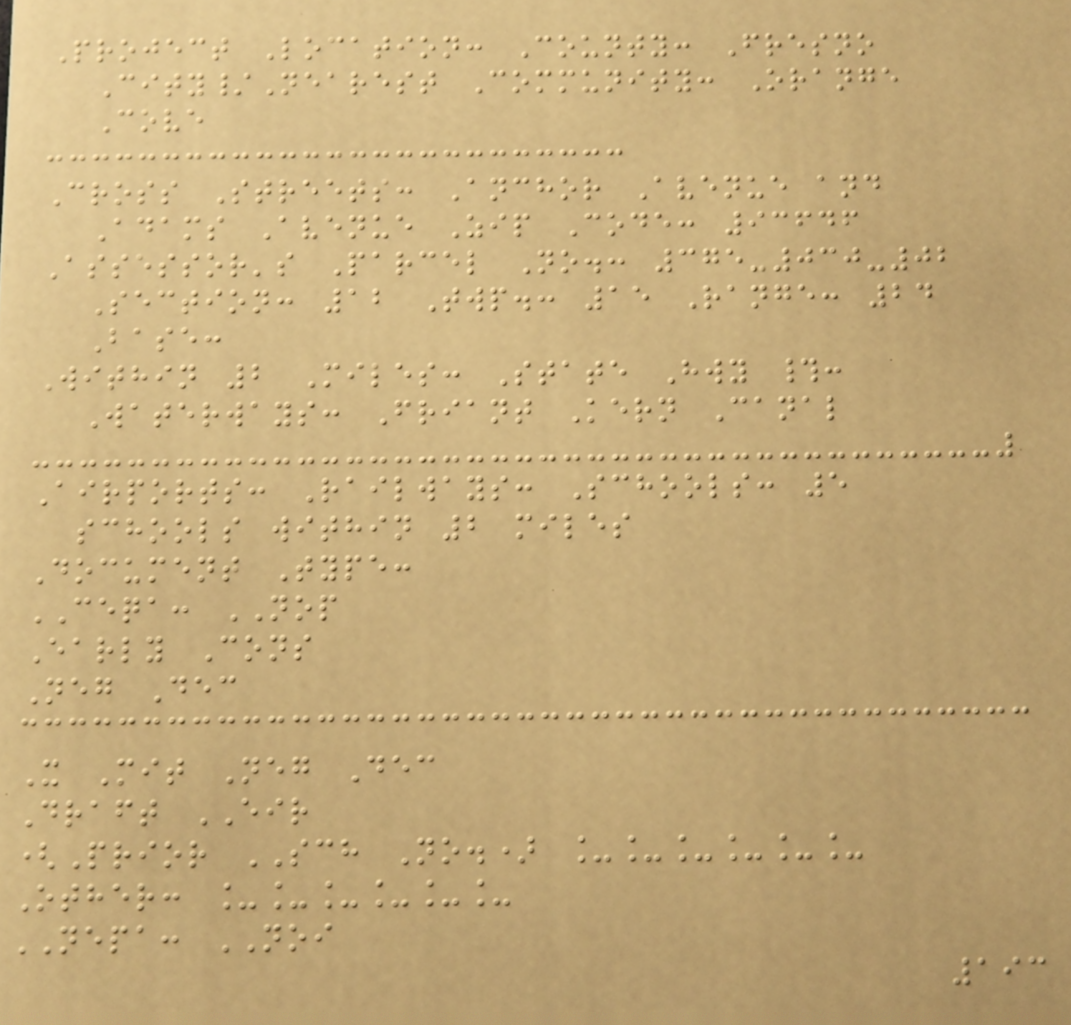Project Location: County: Fresno
City/Nearest Community: Orange
Cove
Cross Streets: Anchor Avenue and
Adams Avenue Zip Code: 93646
Assessor's Parcel No.: 375-030-02
Section: 12 Twp.: 15 Range: 24
Base:
Within 2 Miles: State Hwy #:
Waterways: Friant Kern Canal
Airports: Railways: Schools: 5
schools within 2 miles
Document Type:
CEQA: NOP
Early Cons
Neg Dec
X Mit Neg Dec
Draft EIR
(Prior SCH No.) ______
Other: ______
NEPA: NOI
193
